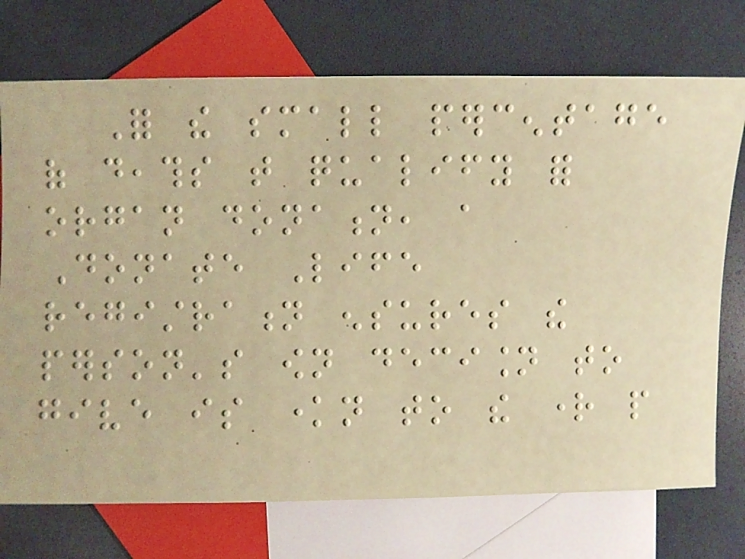For the small percentage
of deaths that qualify for
organ donation, a
Donate Life
registration ensures the
person's own decision to
give is known to the right people
